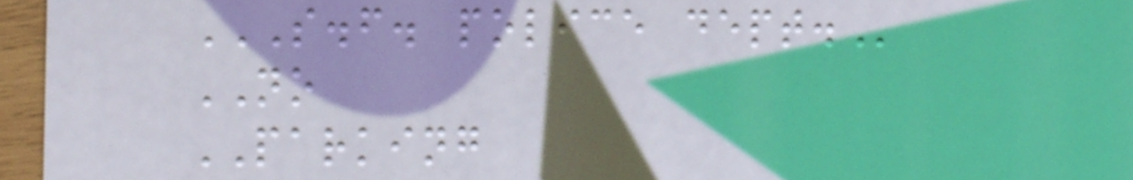S.F. POLICE DEPT.
NO
PARKING
